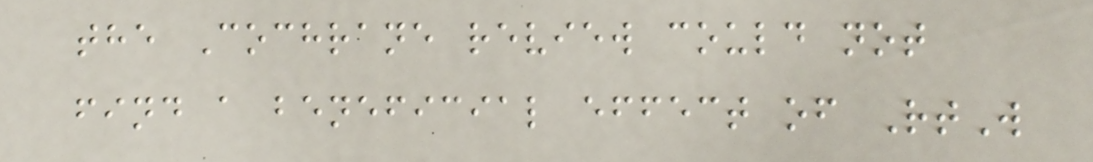the Cochrane review could not
find a beneficial effect of RtW
